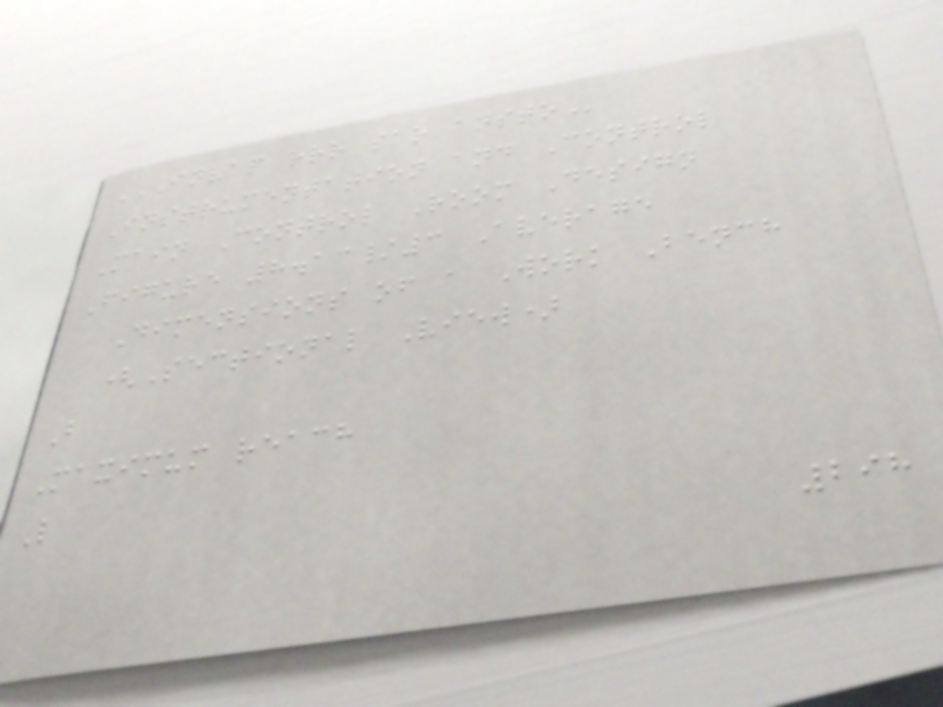INVAP RRR SAR ANSTO
Instrumentation and Control
Main Control Room Design
Figure 8.13/3 Average
Dimensions of a Work Bench
(Sectional View)
B
Maximum reach
L
298
